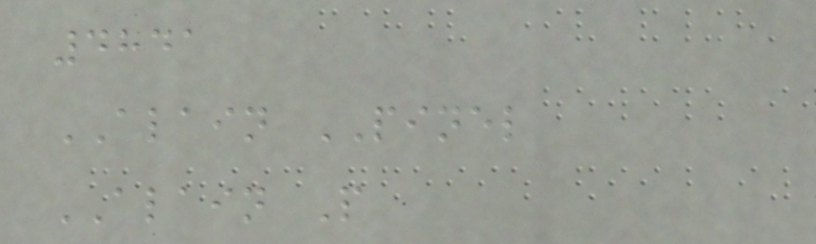4841
ALAIN PINEL
ALAIN P
